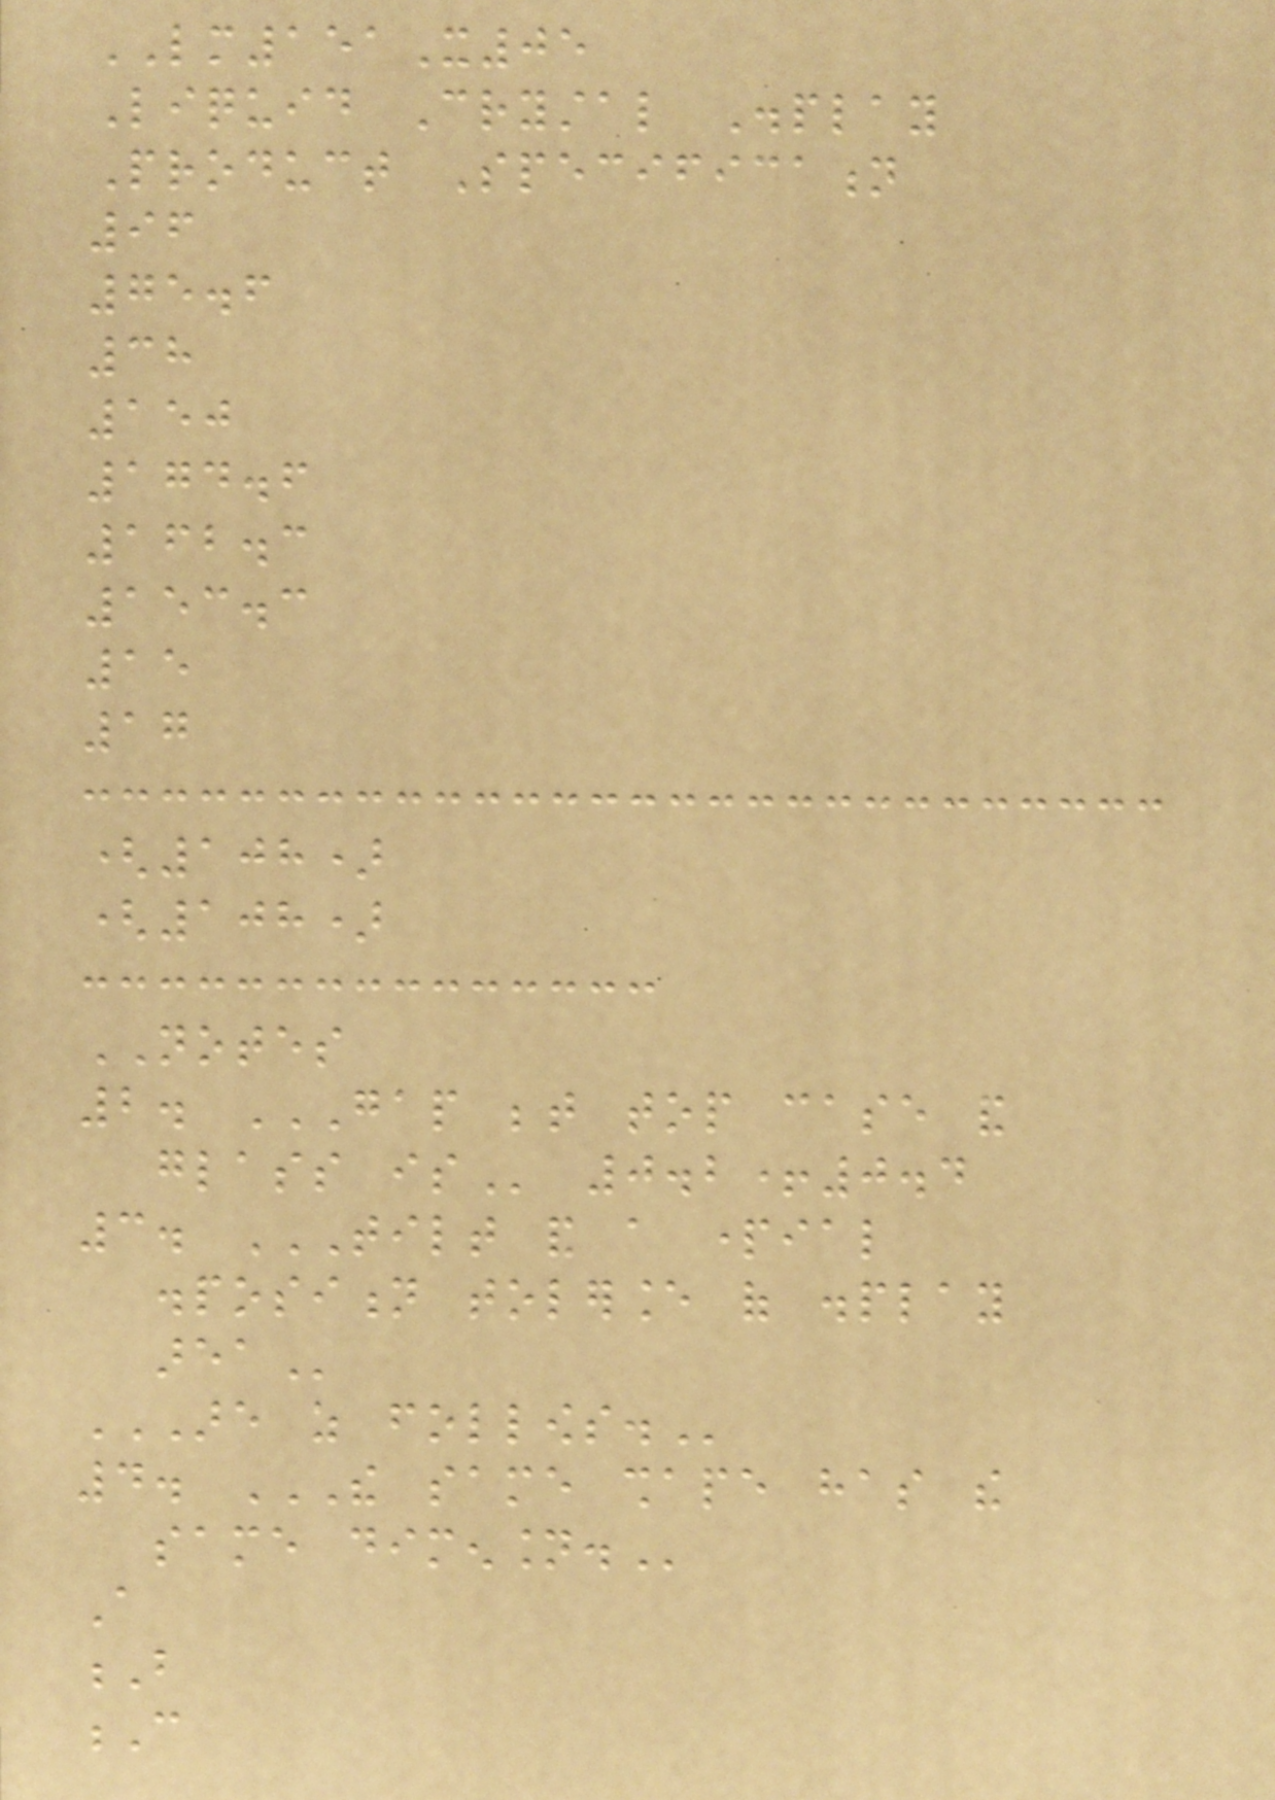LM151X05
Liquid Crystal Display
Product Specification
96
75.6
38
150
174.6
162.3
153.3
15
17
(108)
(108)
NOTES
2. GAP BETWEEN TOP CASE AND
GLASS IS 0.2+0.4
3. TILT AND A PARTIAL
DISPOSITION TOLERANCE OF DISPLAY
AREA
ARE AS FOLLOWS.
4. THE SAME SHAPE HAS THE
SAME DIMENSION.
A
B
C
